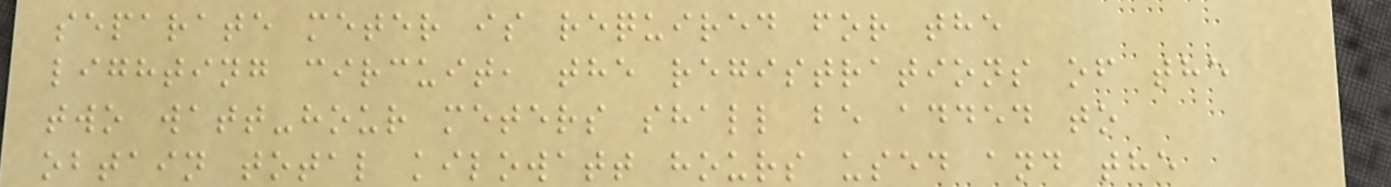separate meter is required for the
lighting circuit, the registrations of the
two watt-hour meters shall be added to
obtain total kilowatt hours used and the
